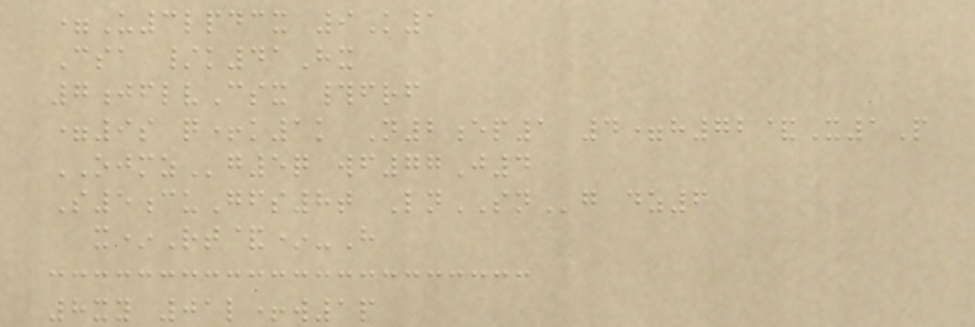=U3lpdcx 9K1
Csa /k41Hx
7jflvCsx #frf
=9s q+k1k N2ep1 4=h72&X1P
OJMZg5q wf77J4
S5cuGfs8t LnSNg dz6
x*Rt&*-H
8xy 01l+w1p
